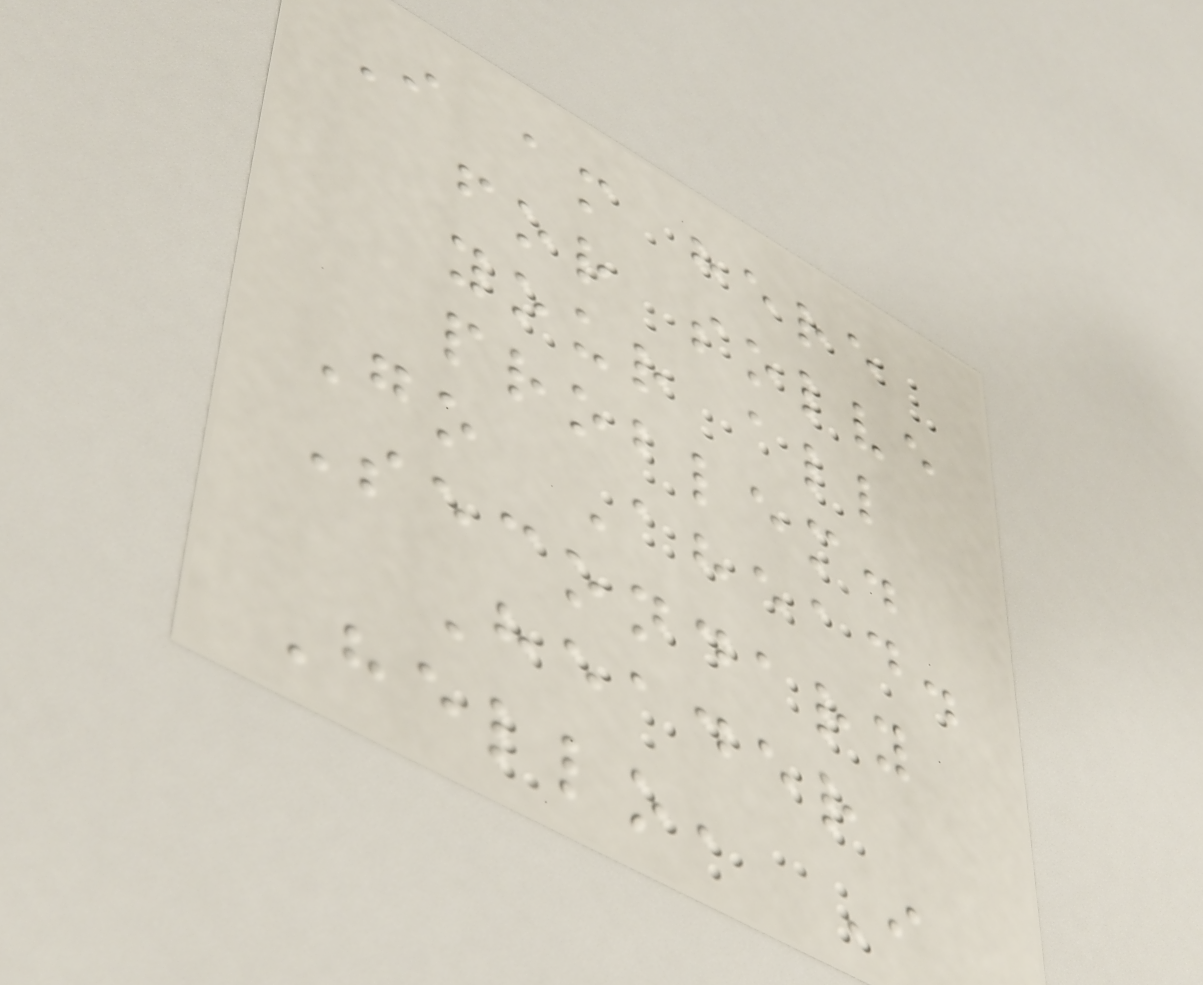I am here
for solve
your all
problem.
Go Ahead.
Secondary
Header
Hello, I
